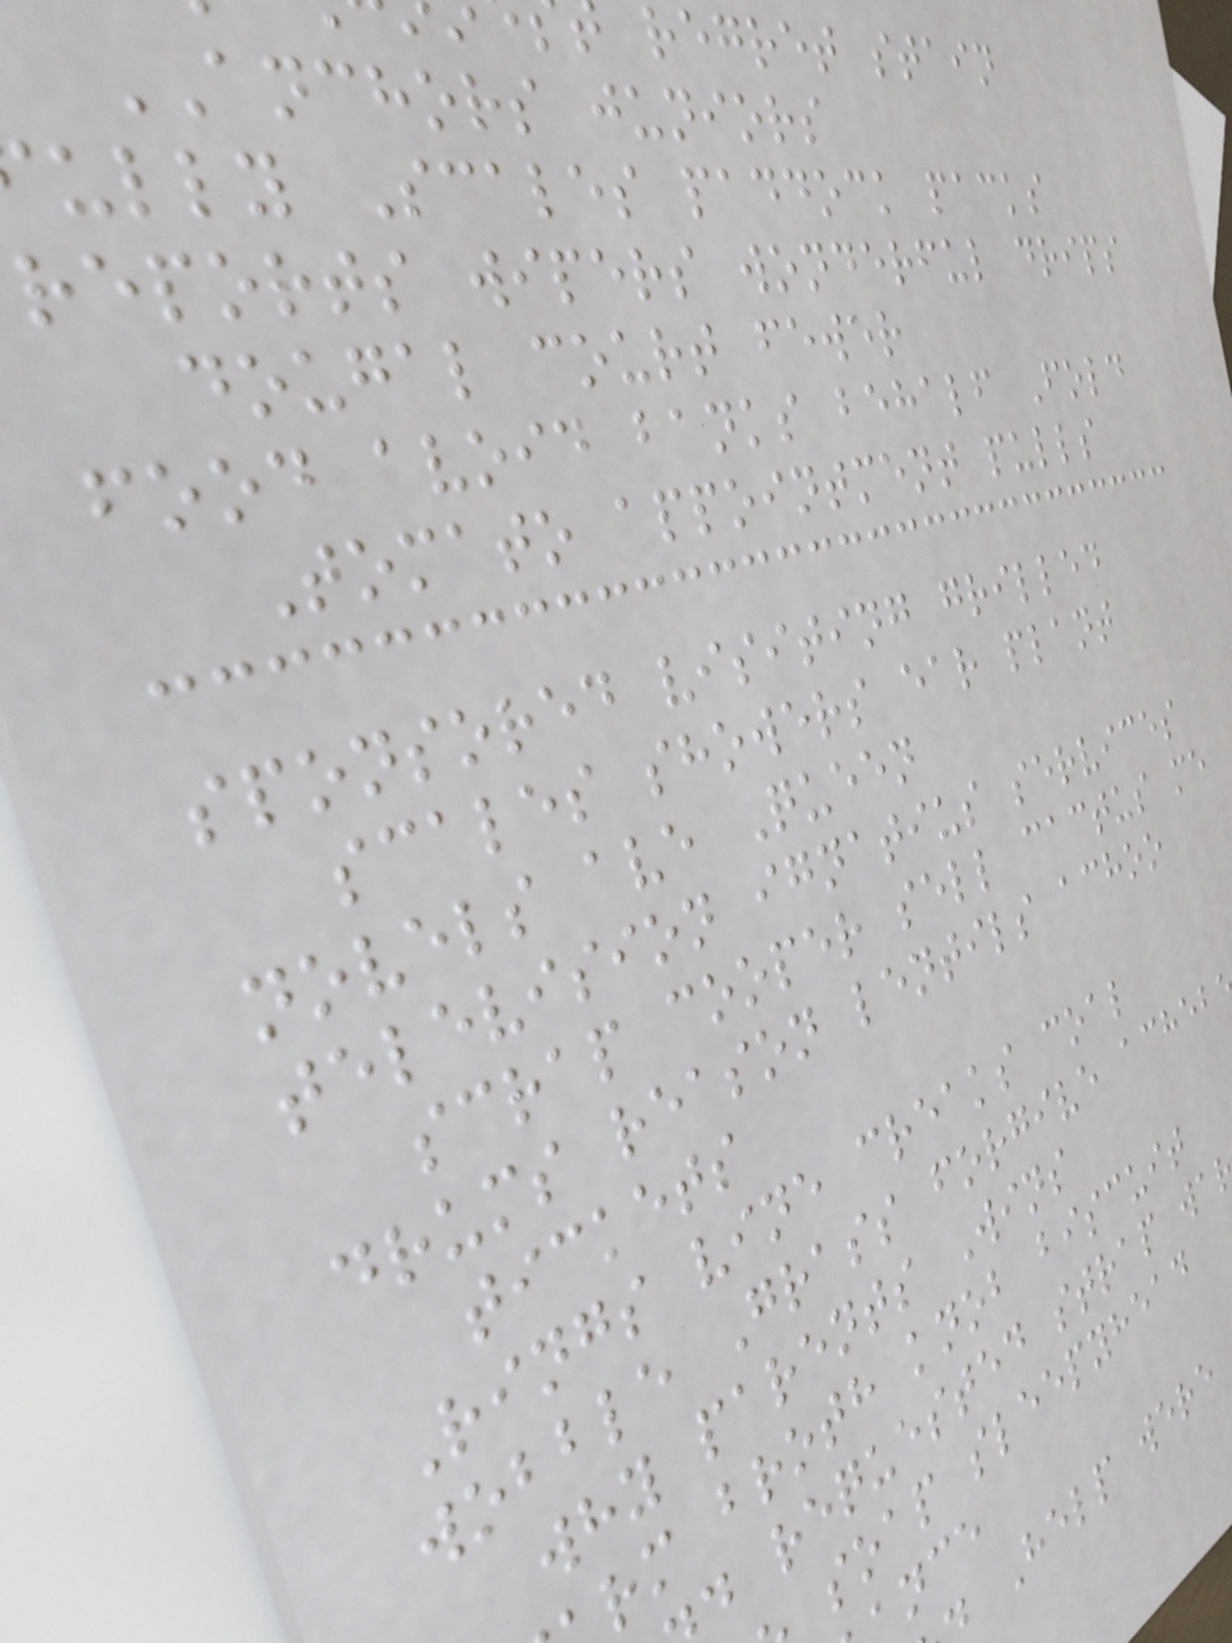regret stain
ANCHORS juniors
ully Scales paddock packs
reports wipers wonderful drips
dougal court fewer
food avoid banks behalf Fold
Tomato appointment pulls
sponsored visiting grilled
scales showers ear plant
novels ave Queen
television ignatius services
scrap cooper sell cactus me
drums reason lentils achoo
tickets
Rings vine creaks coal
wobble Grass forgive acheb
why parents Wins
rm broth knob biscuit
d requested strap wa
soap sleepyhead
Help were
